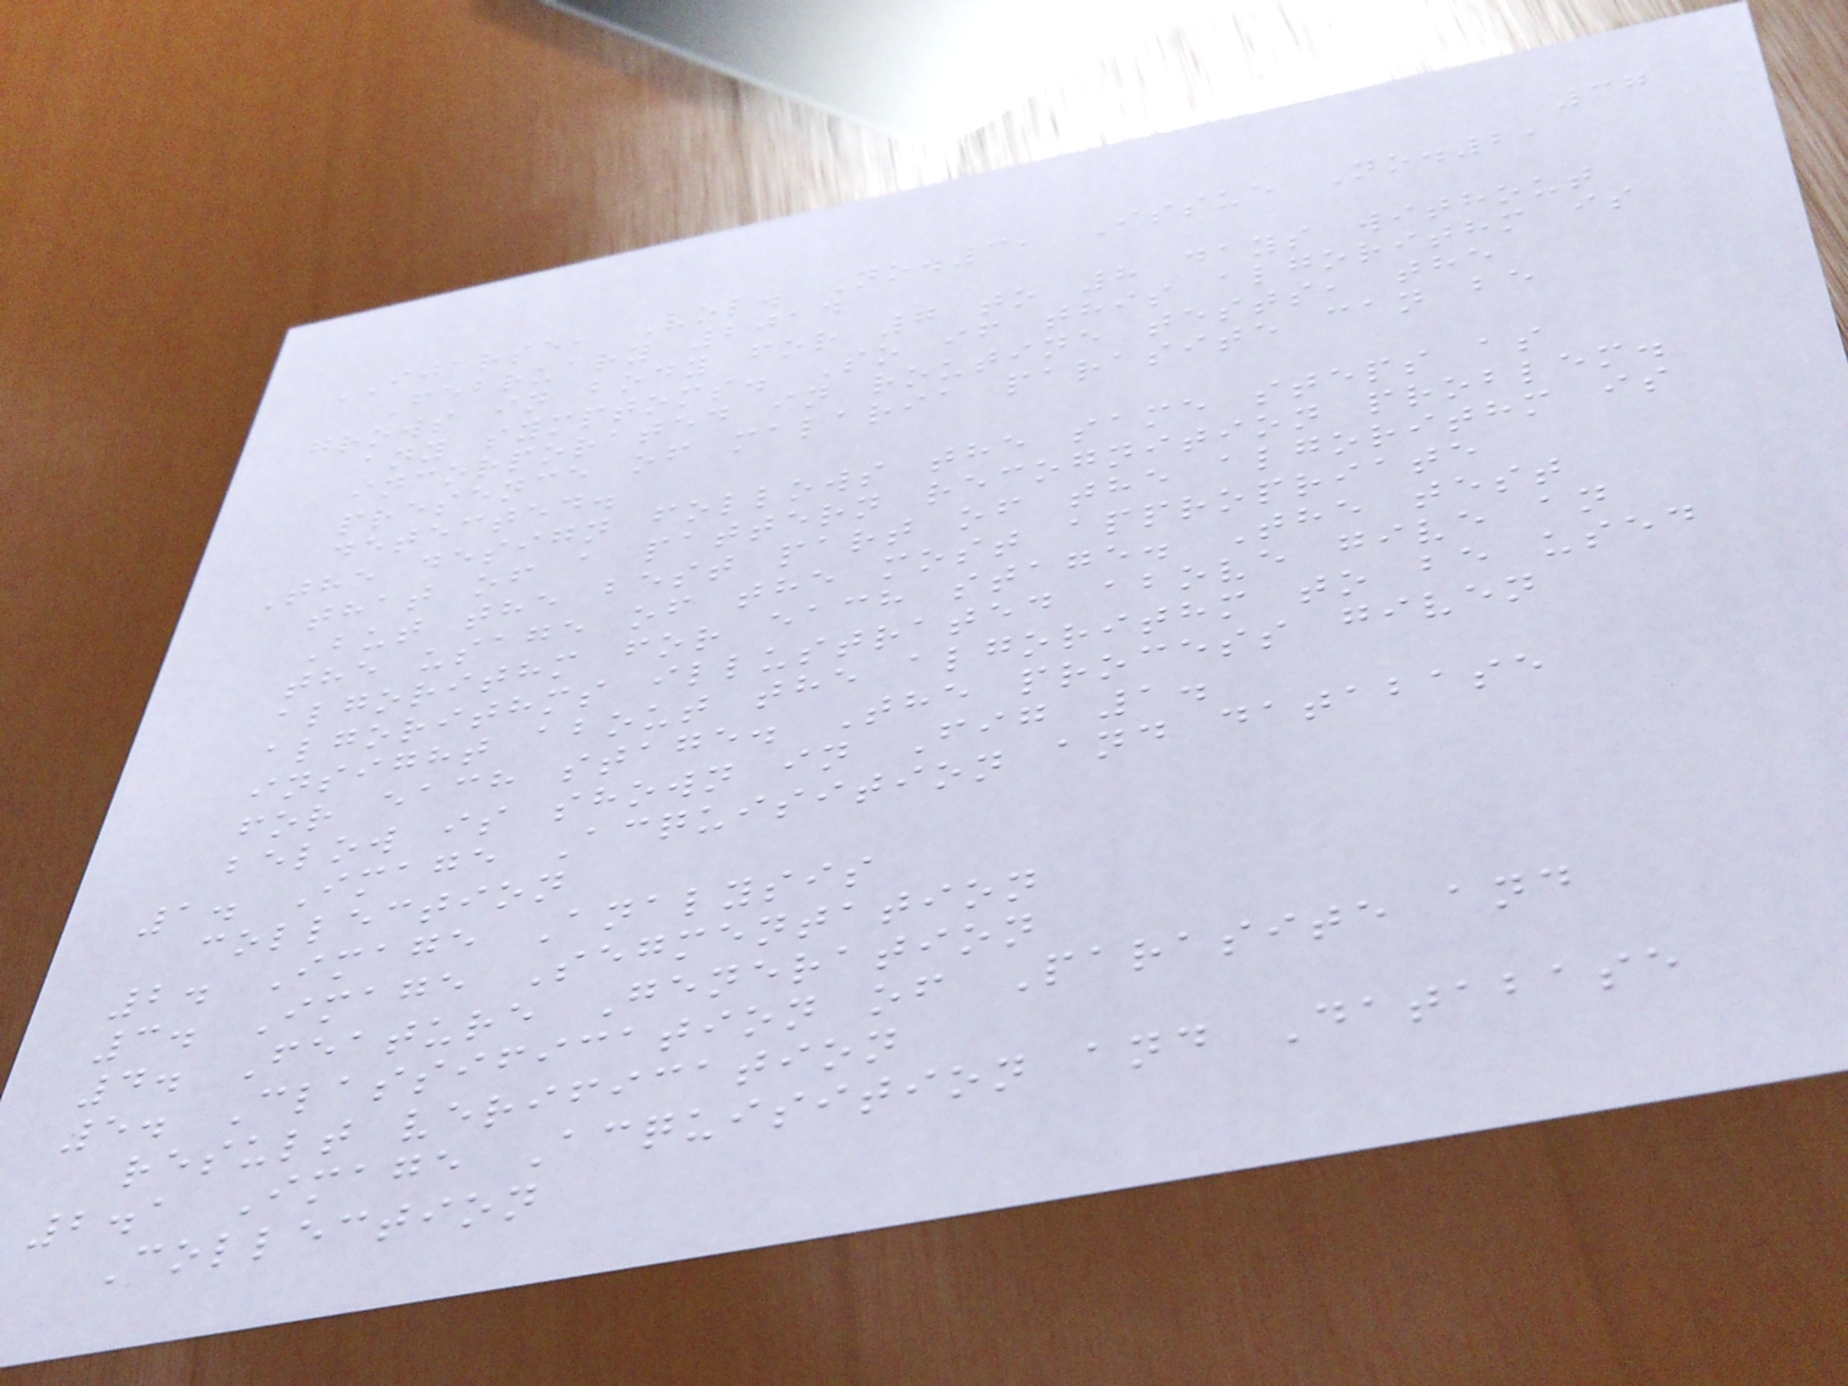37
IJARSE, Vol. No.3, Issue No.2,
February 2014
grows in body for 7 to 8 days without
any symptoms. So if this algorithm is
incorporated in routine tests, the
presence of malaria parasite can be
detected.
The design follows the same steps as
that of a pattern recognition problem.
But the best part of the algorithm is
the usage of the most appropriate
algorithm for each stage. The test
algorithms illustrated above give an
insight about the algorithm to be used
for each stage. The process given
below is shown in Fig 1.
1. Image Acquisition and database
collection
2. Image Analysis
3. Image Segmentation
4. Feature Generation
5. Classification of Parasite and
result verification
2.1 Image Acquisition and Database
Collection
